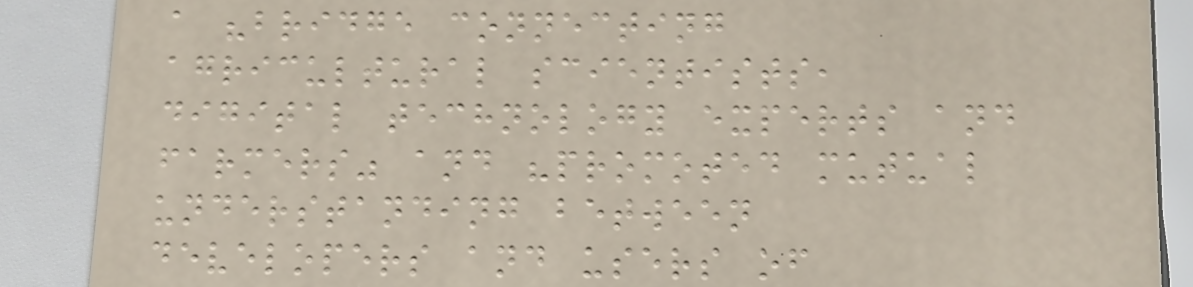a "bridge connecting
agricultural scientists,
digital technology experts and
farmers" and "promoted mutual
understanding between
developers and users of
